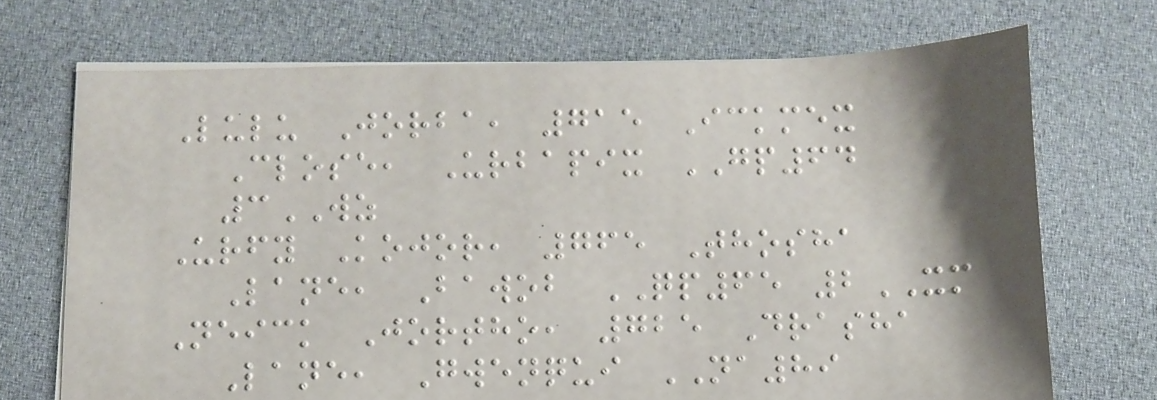Lulu Jorba, 715 Ickmex
Close, Urbapix GP64
3WZ
Urfy Kojor, 765 Thosha
Lane, Bawob QP65 2XM
Neick Jortho, 725 Drasha
Lane, Gwenqui NA89
